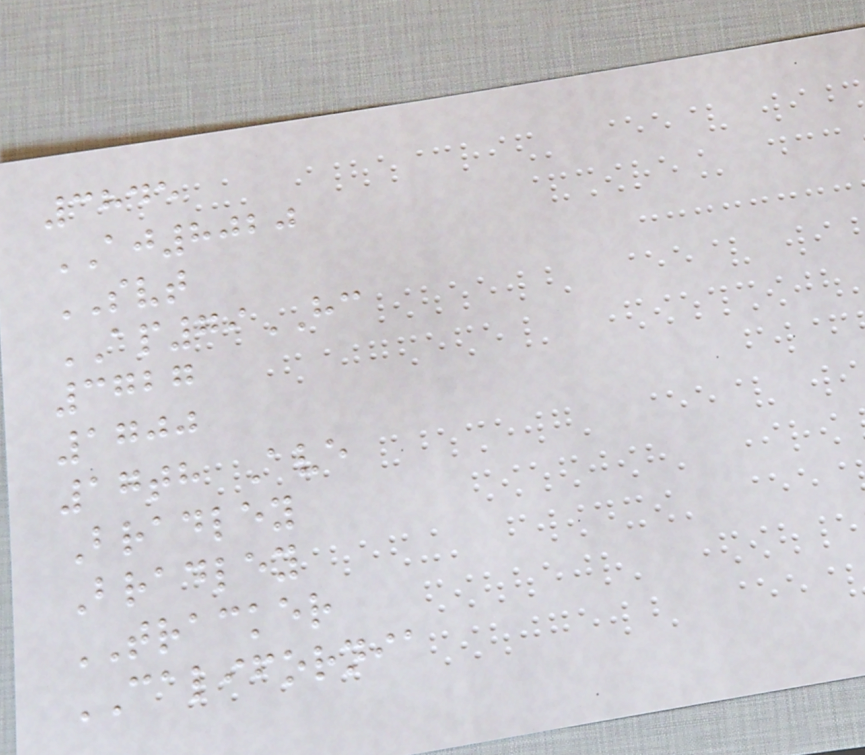3845
AJ8020
SVT
AP79HC
3727
1700
17th Ave
Bradley
Bradley
TRACKER
CALIFORNIA
